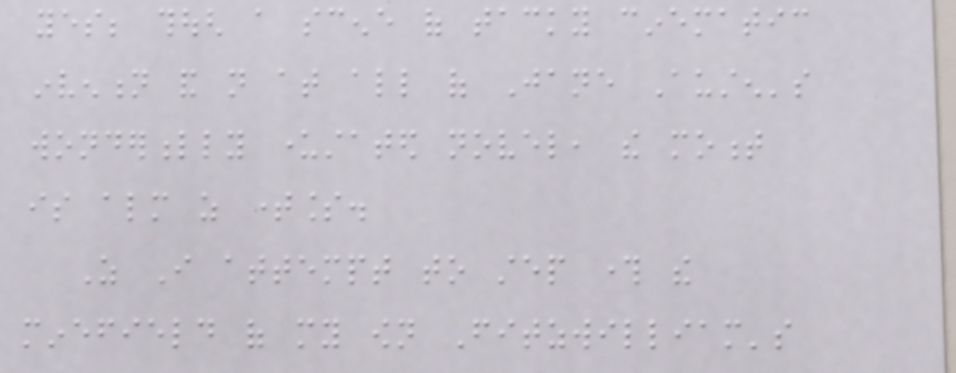yes; though a scene of tacky cinematic
invention and not at all of Jane Austen's
wonderfully understated novel, the moment
is almost as timeless.
As I attempt to step through the
minefield of my own Fitzwilliam's
